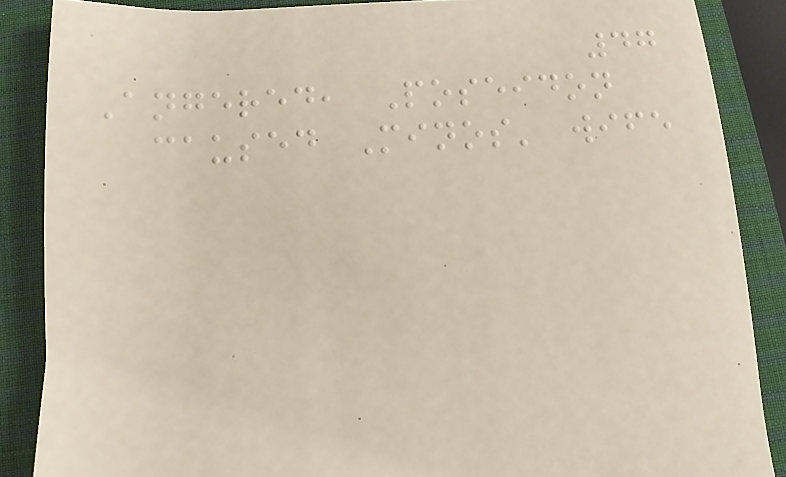47
Angered, Poseidon
caused Minos' wife
